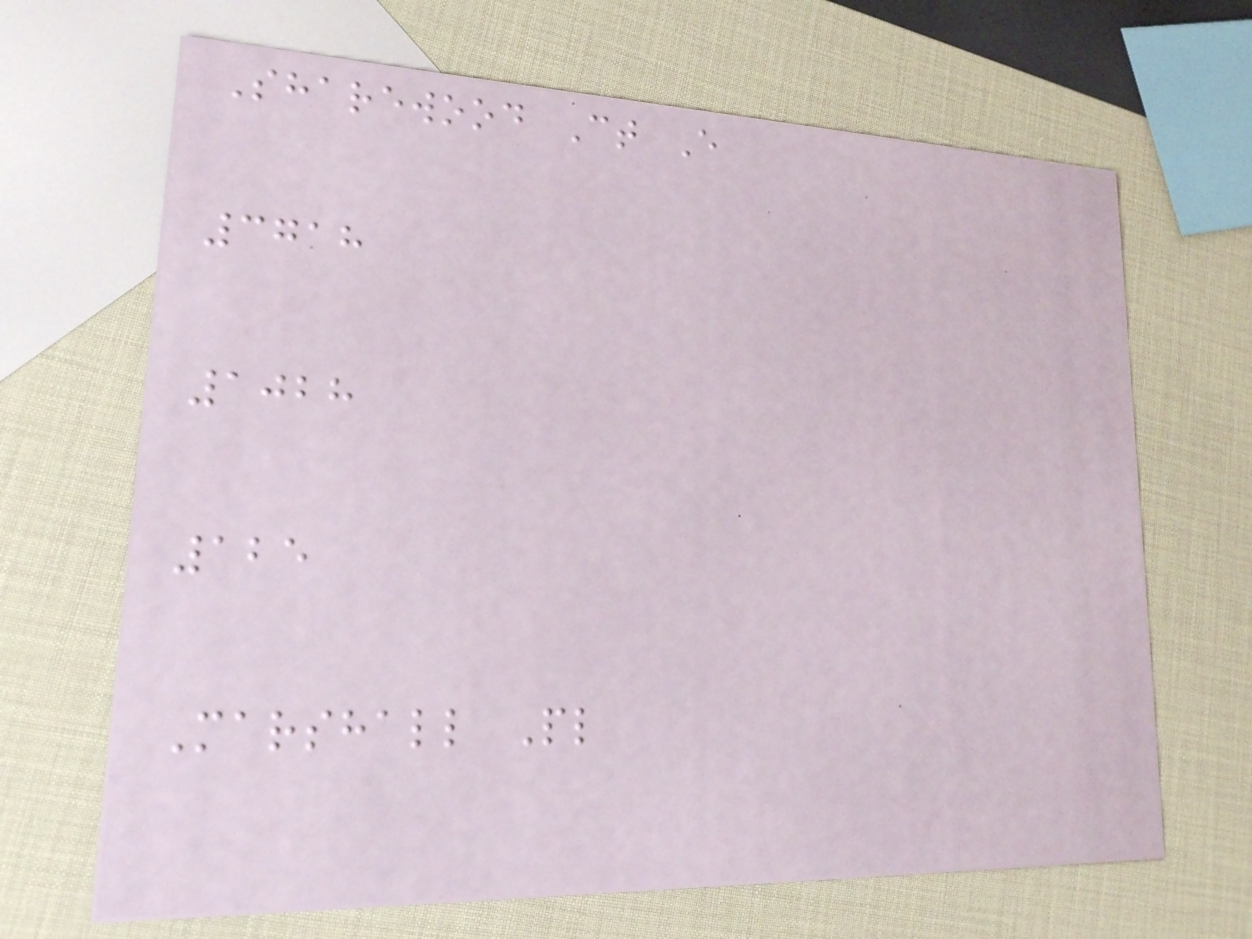Sharewood Ct E
3718
1028
125
Marshall Pl
